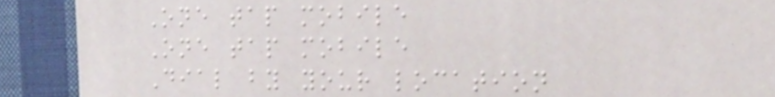One tap mobile
One tap mobile
Dial by your location
